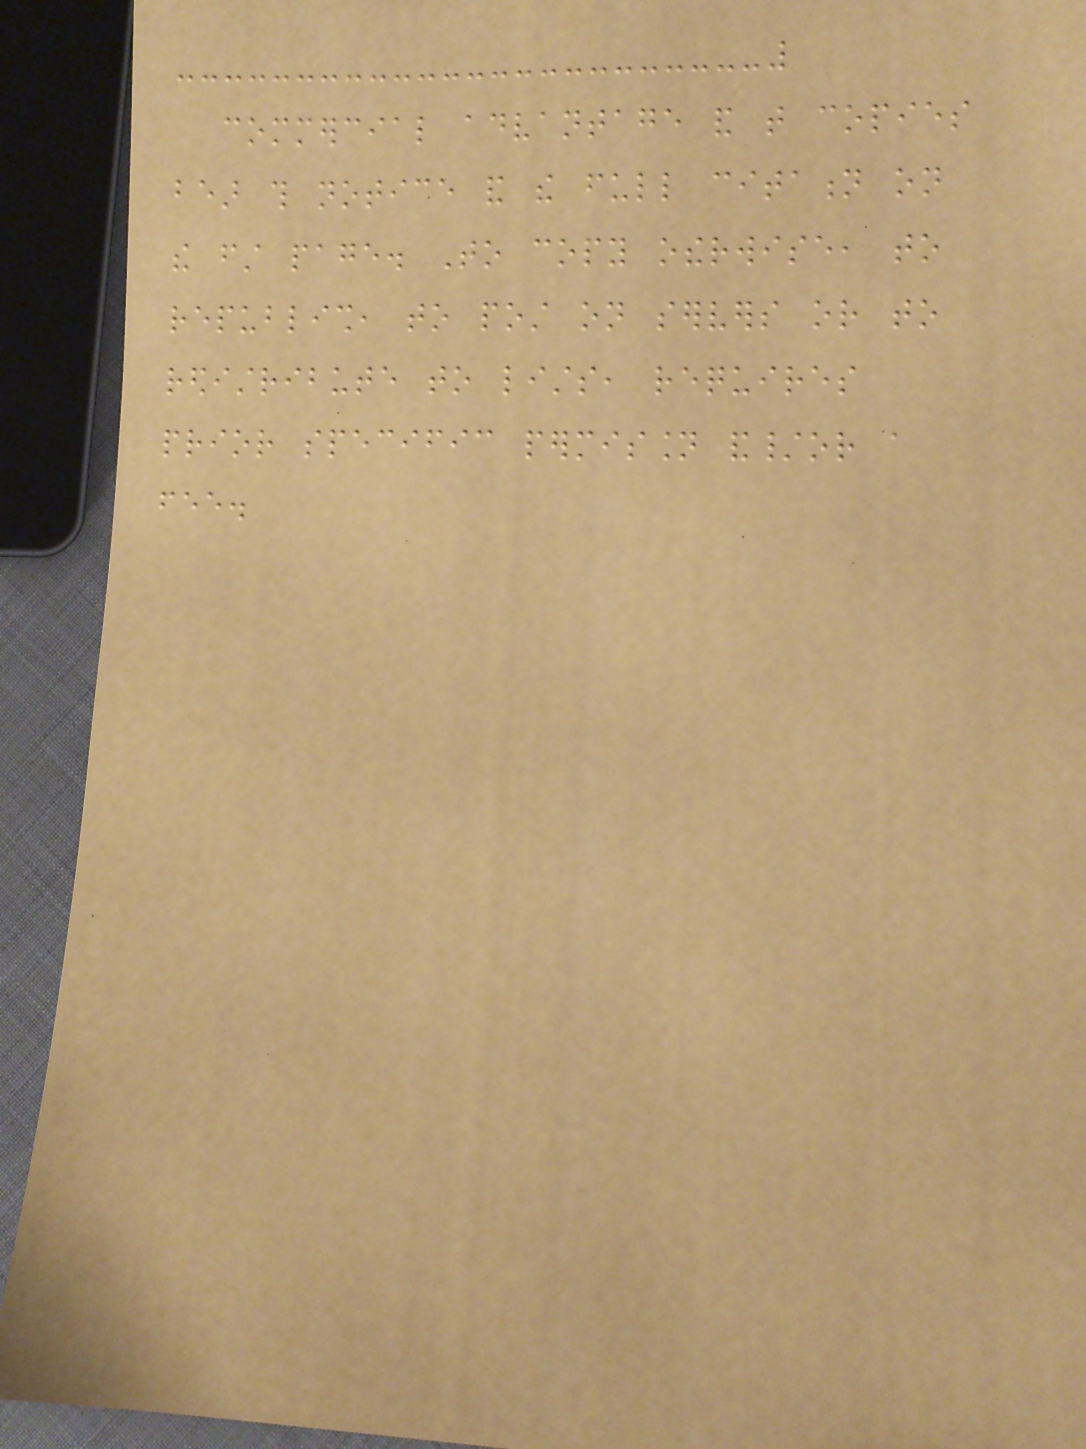commercial advantage and that copies
bear this notice and the full citation on
the first page. To copy otherwise, to
republish, to post on servers or to
redistribute to lists, requires
prior specific permission and/or a
fee.
